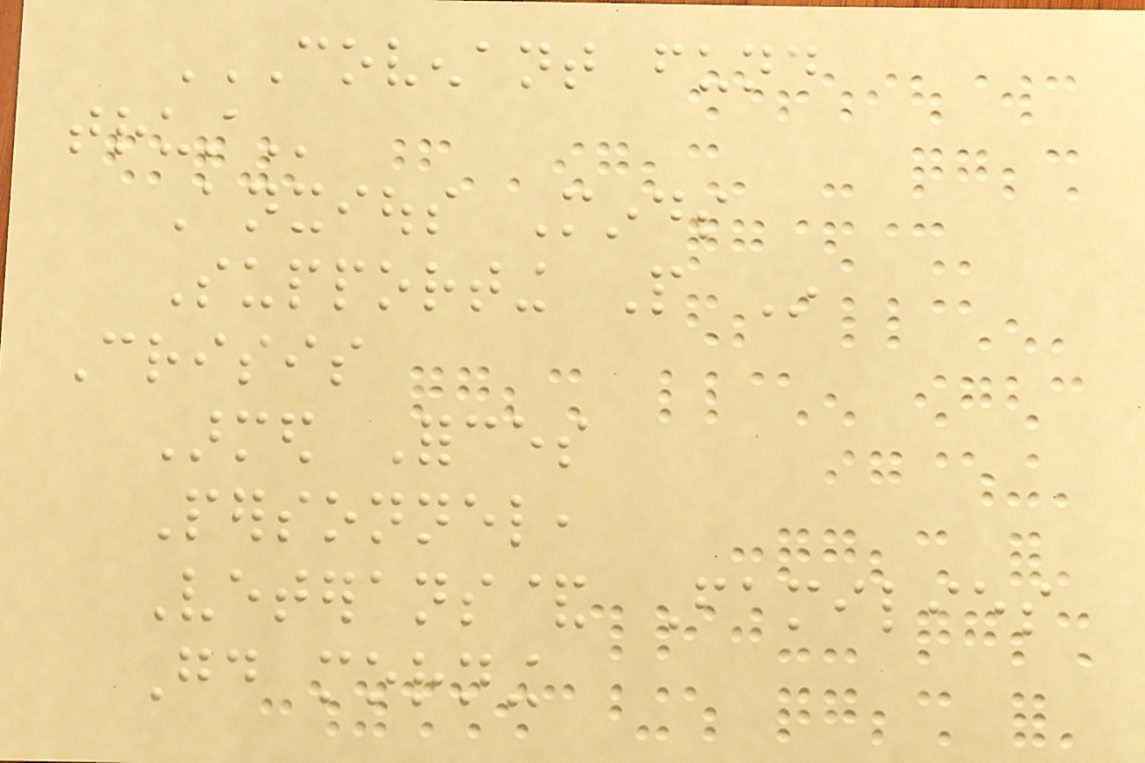COVENANT FUND
TRUST
Anxious Minds
Supporting People In
Crisis
Armed Forces
Personnel,
Veterans& Families
Good morning
